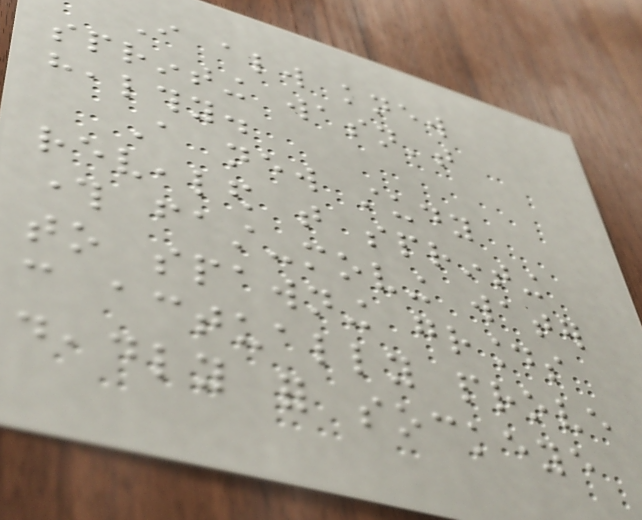I always knew
sprinting wasn't
healthy.
A new study
revealed that sprinting
through fast-moving water
to spawning grounds
can actually prove
deadly for sockeye
